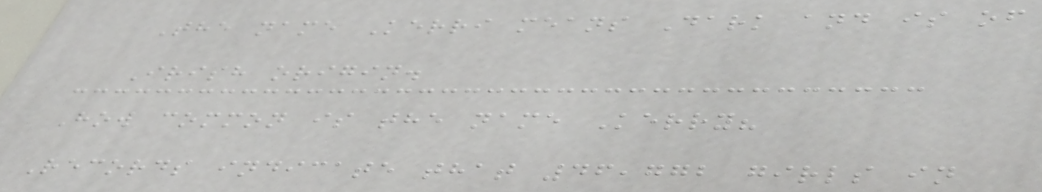The name Kerri means Dark and is of
Irish origin.
How common is the name Kerry?
Records indicate that 46,772 girls in
